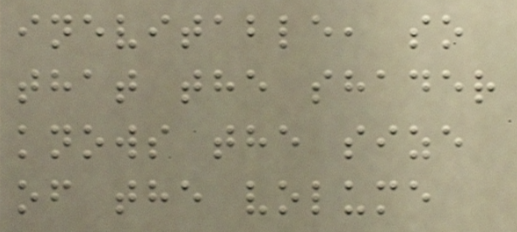inevitable, so
that the shader
knows the size
of the volume
